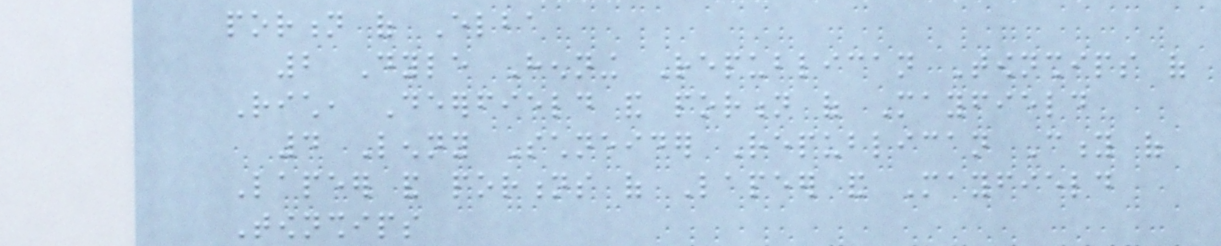portion of Elba
2 Dyle Henning Republican Townships of
Rich, Deerfield and portion of Mayfield
4 Lenny Schneider Republican City of
Lapeer and portions of Lapeer and Mayfield
Townships
